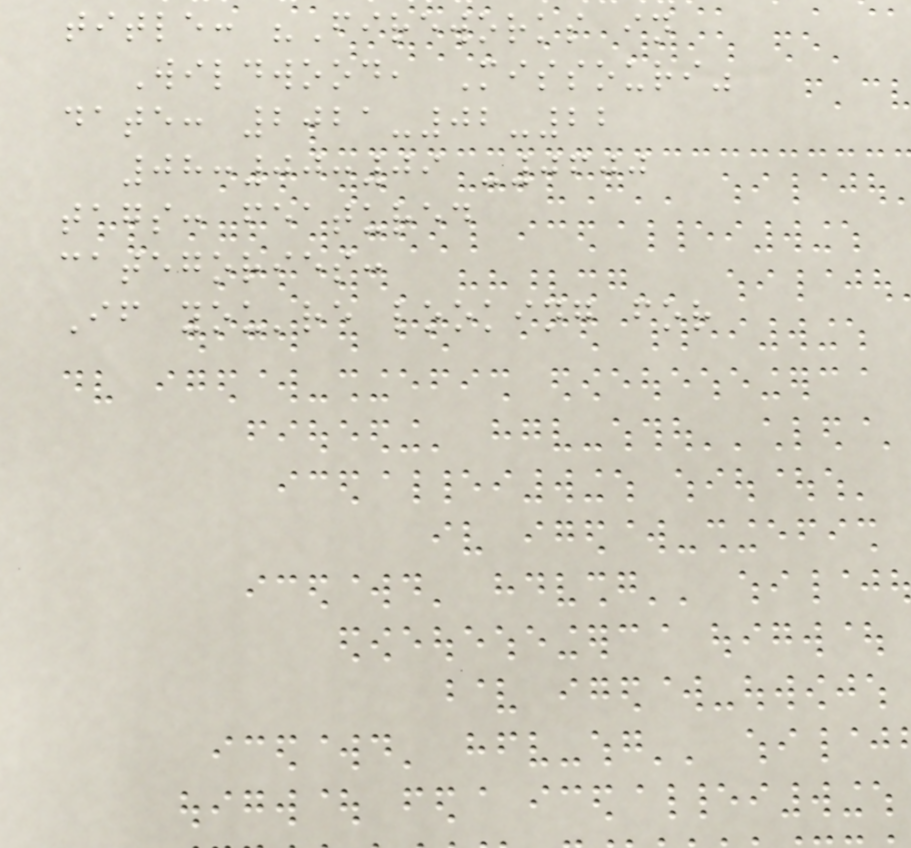title: "Fireworks in
Wildwood, Missouri"
date: 2021-02-22
08:00:09 -0600
tags: featured
categories:
If you're looking for
